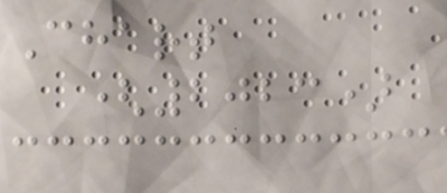Chart
(2023)
